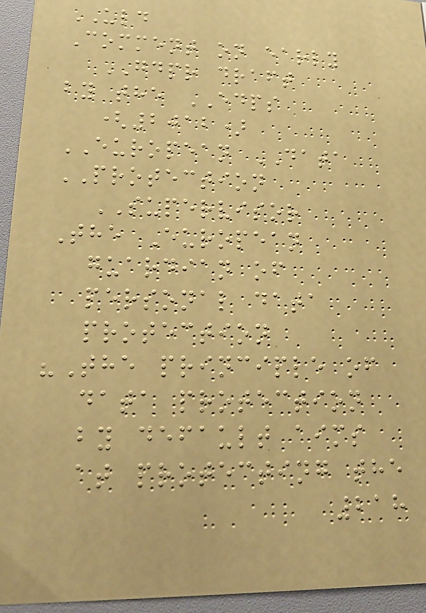ULD
Comment on early
GDPR draft
by the EDPS
(2012)
EUROPEAN DATA
PROTECTION
SUPERVISOR
The European
guardian of
personal data
protection
"The principle of
data protection
by default aims
at protecting the
218
